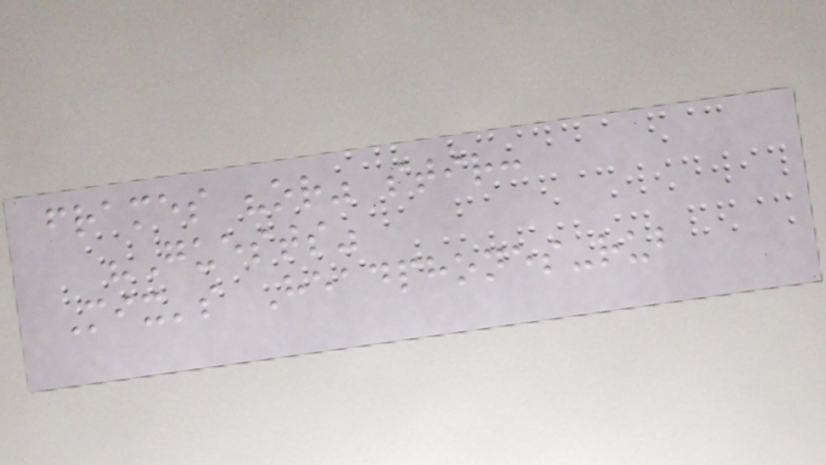frames "or" stir:
"Guests"
Mix's Headphones-rub
